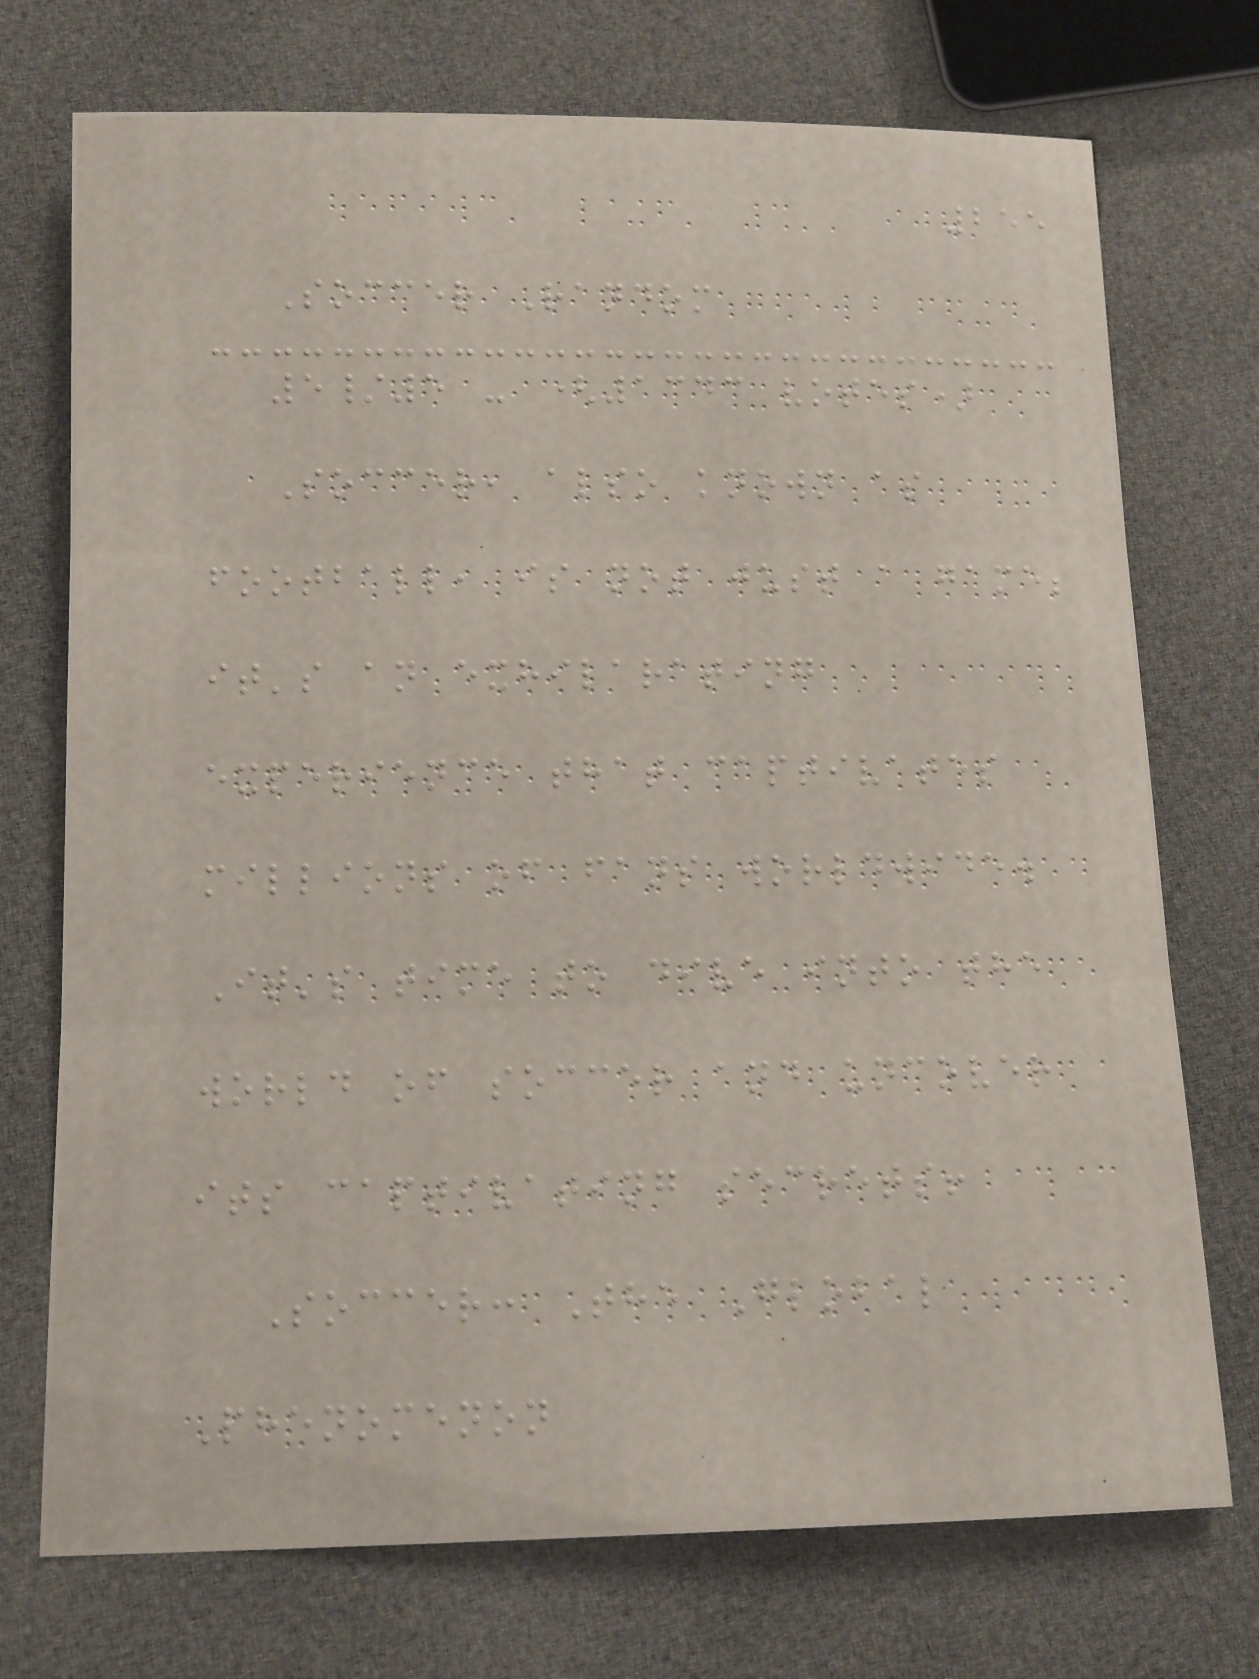255
Soccer Random
5/5 - (1343 votes)
Soccer, also known as
football, is not just a game;
it's an exhilarating
experience that captivates
millions of fans worldwide.
It's time to dive into the
world of soccer and uncover
its captivating secrets!
Soccer: The Global
Phenomenon
